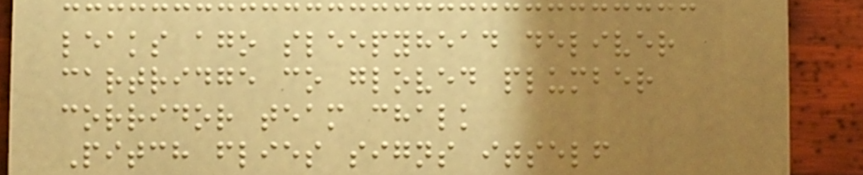leaks ago sleepyhead deliver
cartridge co gloved plumber
corridor team chalk
Pitch flies signs itself
